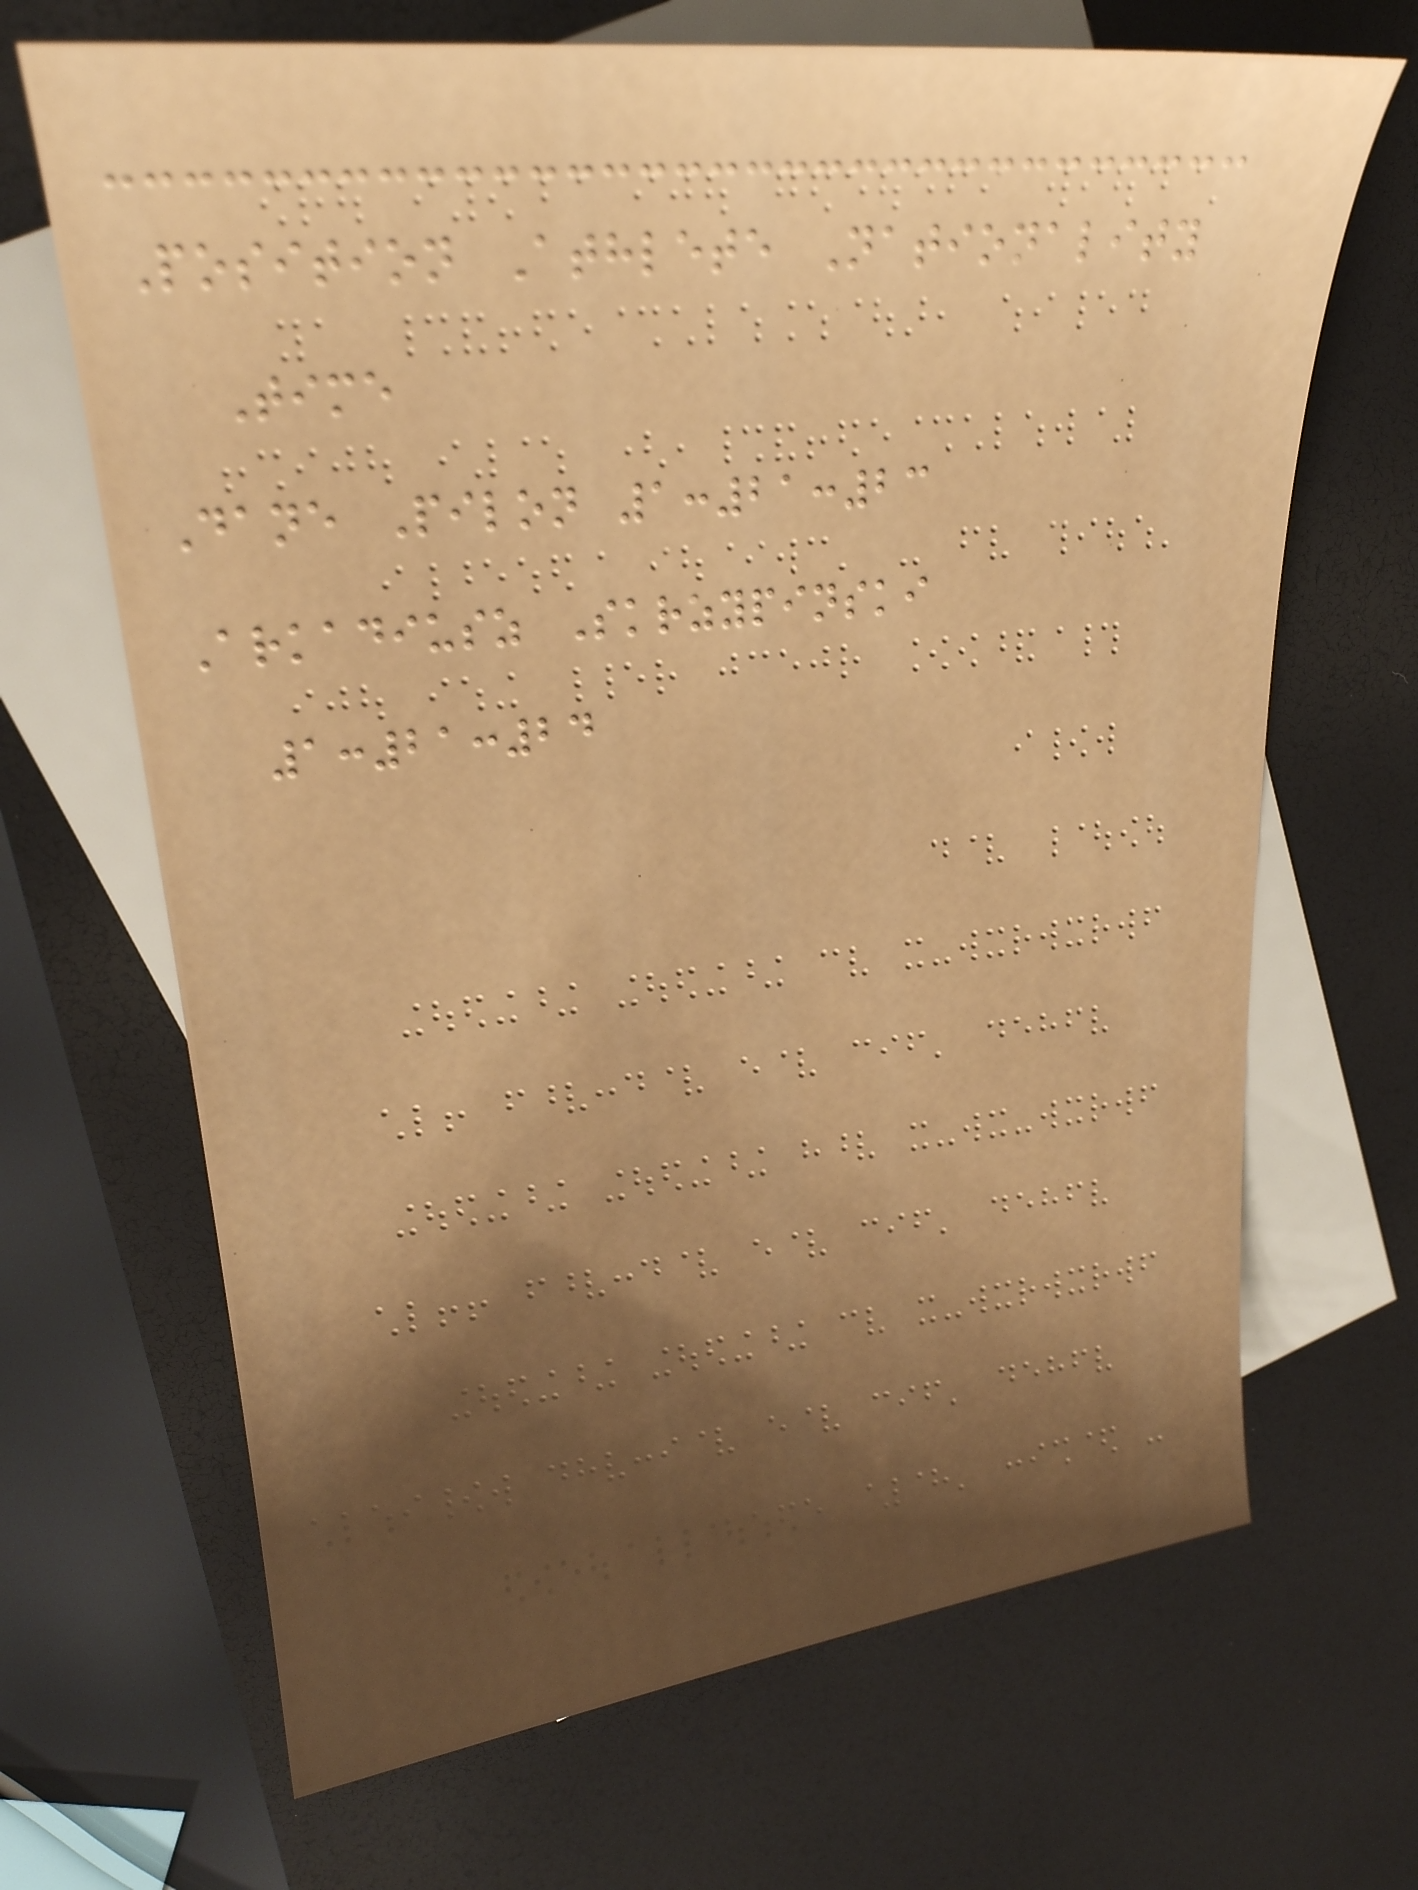Position Athlete Nationality
Time
Dane Pilon 1:21:23
Arkadiusz Skrzypinski
1:21:24
